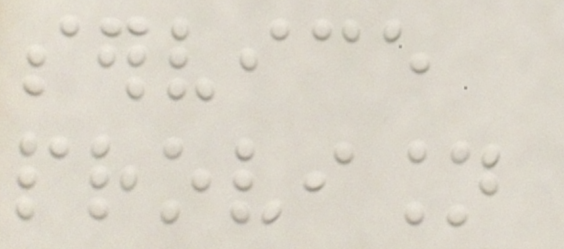service
provision
